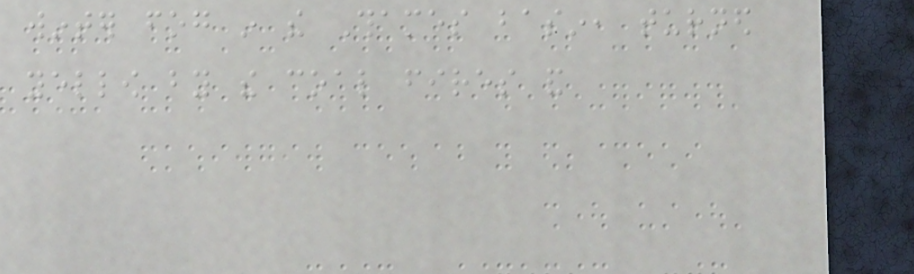winter fog in the Thames basin, turned
yellow by the coal fires and
